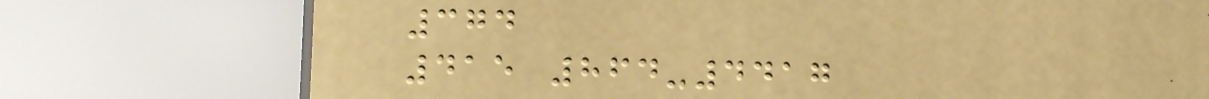374
415 864-4417
